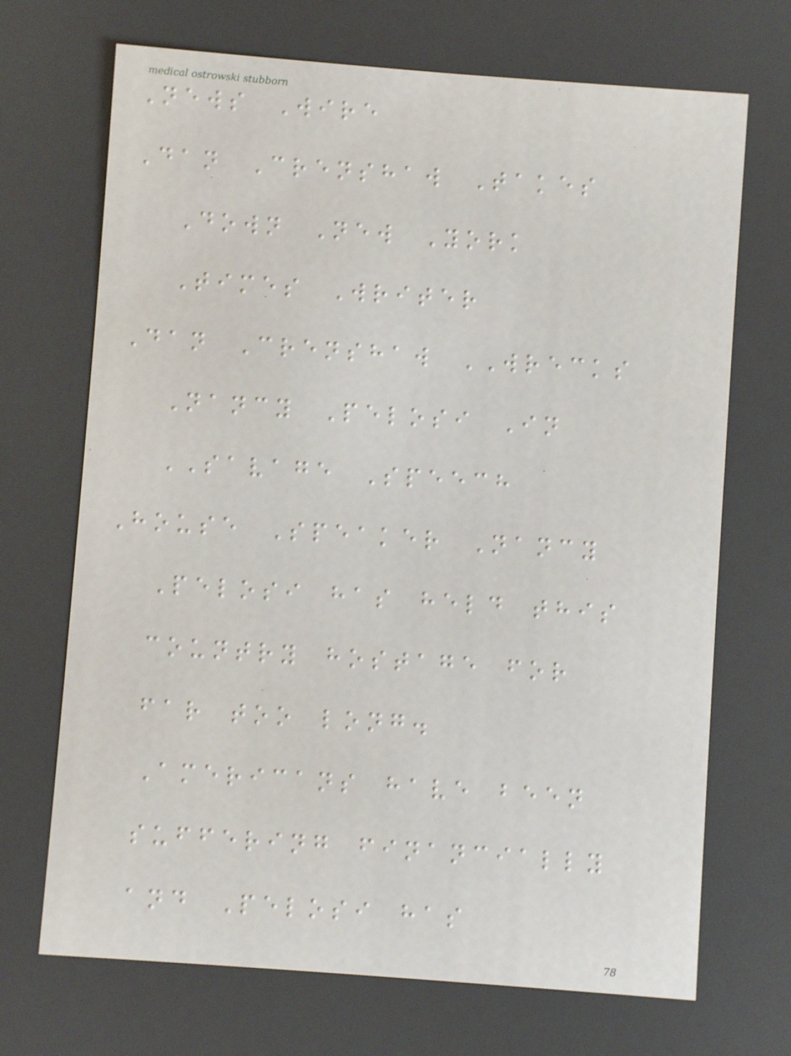News Wire
Dan Crenshaw Takes
Down New York
Times Writer
Dan Crenshaw WRECKS
Nancy Pelosi In
SAVAGE Speech
House Speaker Nancy
Pelosi has held this
country hostage for
far too long.
Americans have been
suffering financially
and Pelosi has
